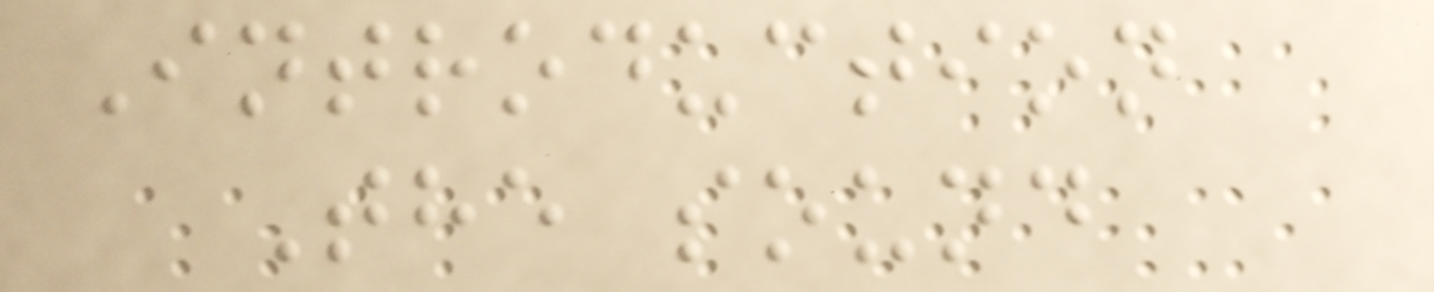Introduction
The sound
